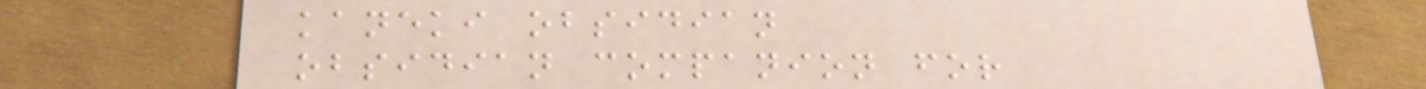kaneki obsidian
obsidian companion for
